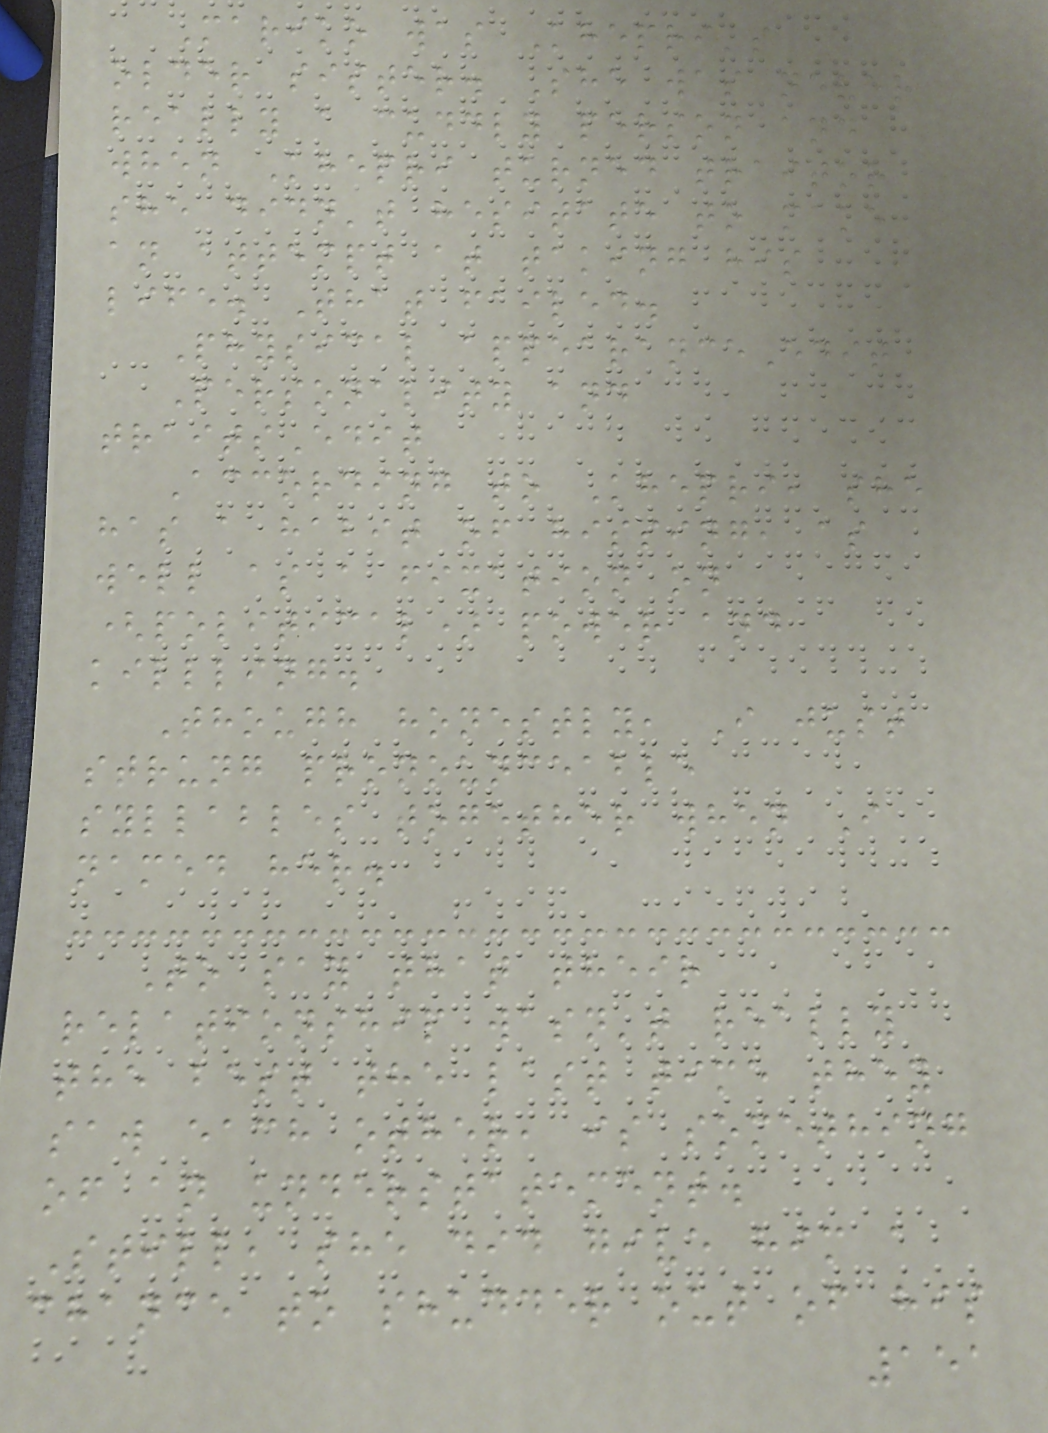Mariko was Khepri's
older sister. She was never
really a cuddly person and
when Khepri turned traitor
she didn't hesitate to make
an attempt at taking his
life. That failed.
Physical appearanceEdit
Personality and
traitsEdit
According to Khepri, she
has a habit of hissing, as
well as a fixation on
(political) power and
killling.
Though honestly, I just
strung pronounceable
syllables together when I
named her.
To say that their
relationship wasn't really
the best the last time they
saw each other, is something
of an understatement.
Still, she did give him a
chance to shudder out of his
151
